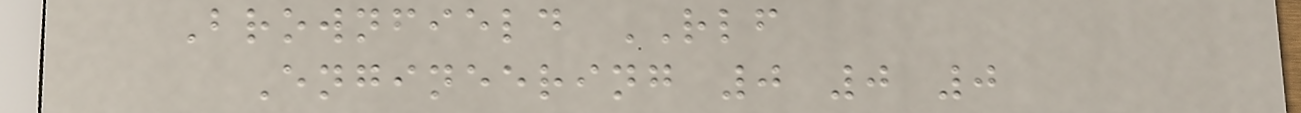Brownfield RLF
Engineering 0 0 0
